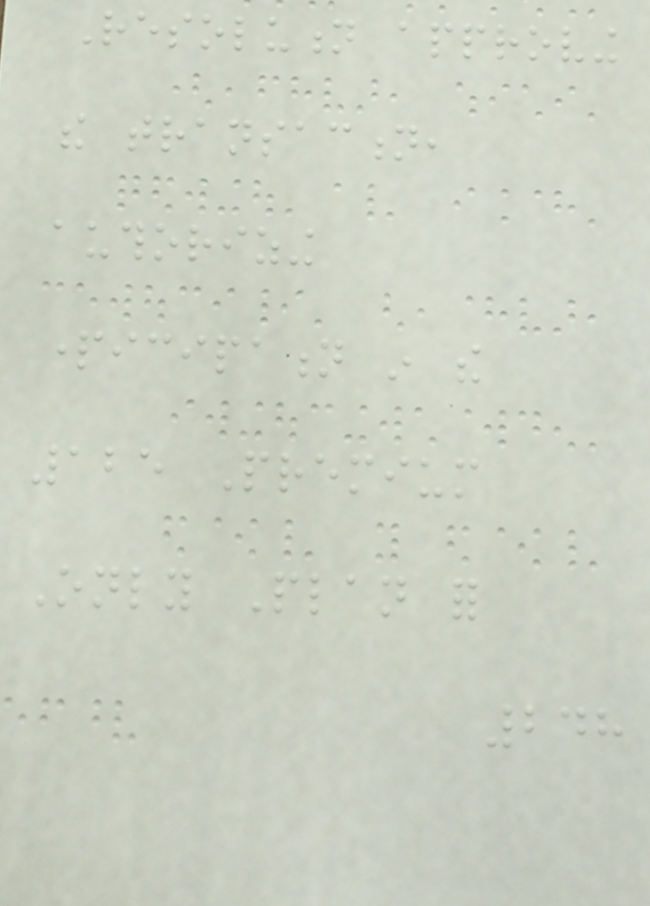Resolution approving
the transaction,
authorizing
participation in the
125 Premium
Only Plan for
248
